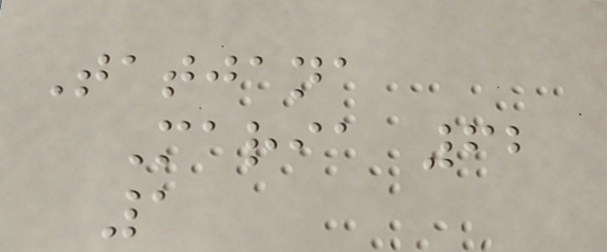Tatjana
Maria 62
1
